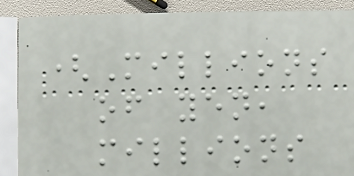(Millions
of yen,
millions
